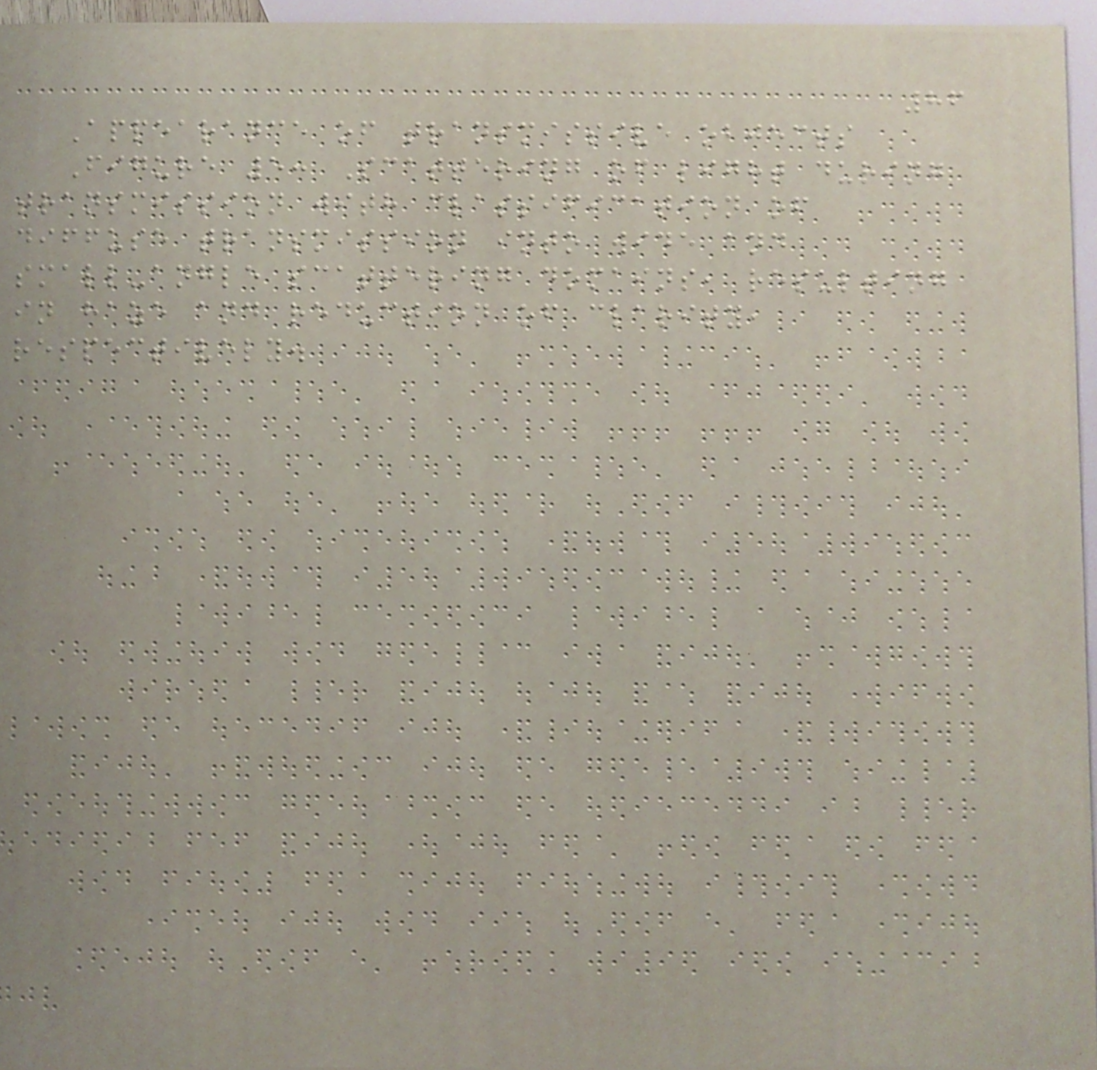86
Appearance of transmissive objects
Figure 5: Scattering of light during
transmission with classification of
diffuse transmission into wide and
small-angle scattering domains, resulting
in haze and reduction of clarity,
respectively.
